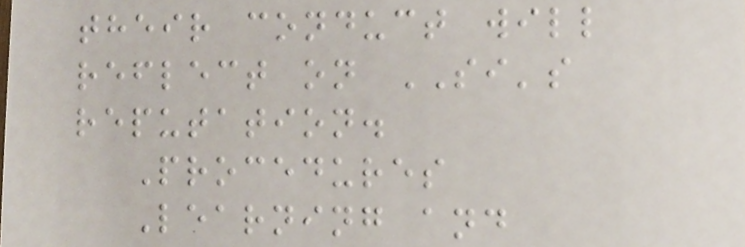their conduct will
reflect on SI's
reputation.
Procedures
Learning and
